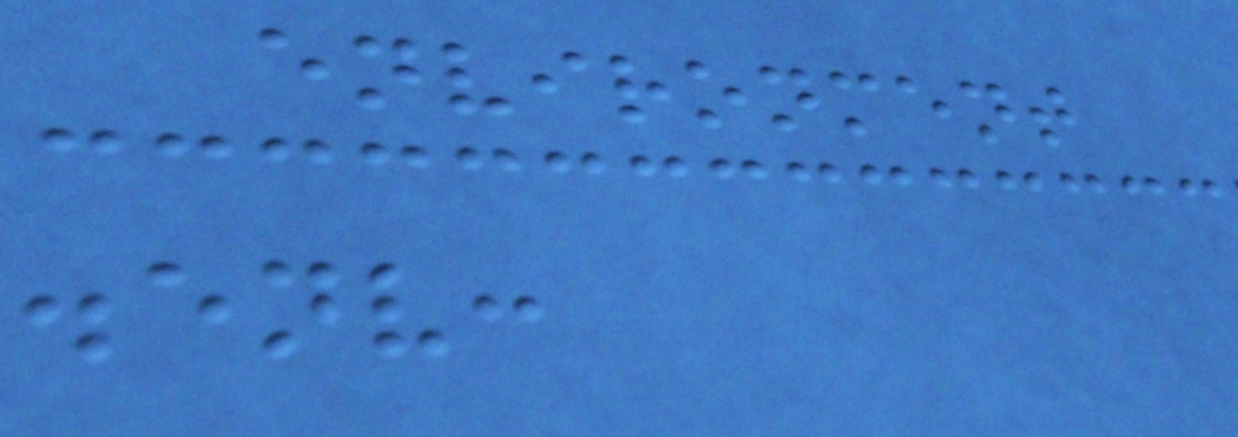environment
.env:
